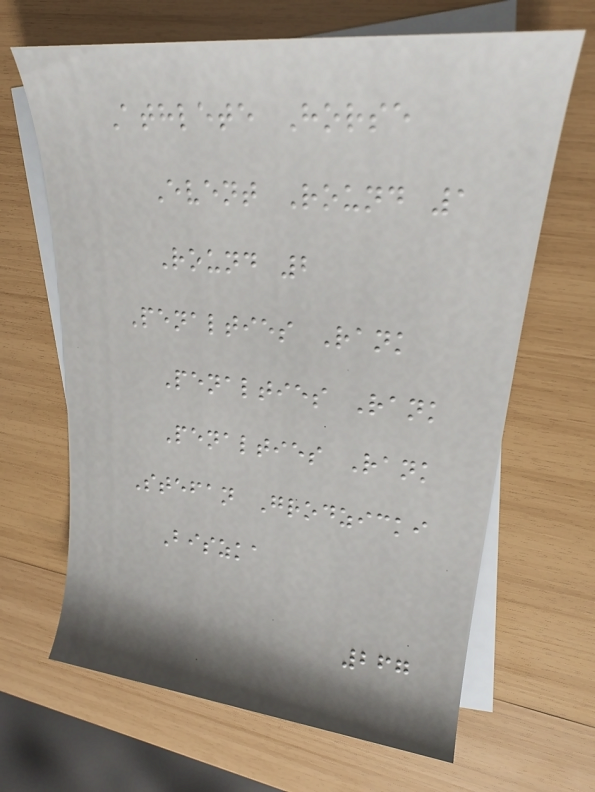Athlete Horse
Event Round 1
Round 2
Penalties Rank
Penalties Rank
Penalties Rank
Stefan Grodzicki
Biszka
267
